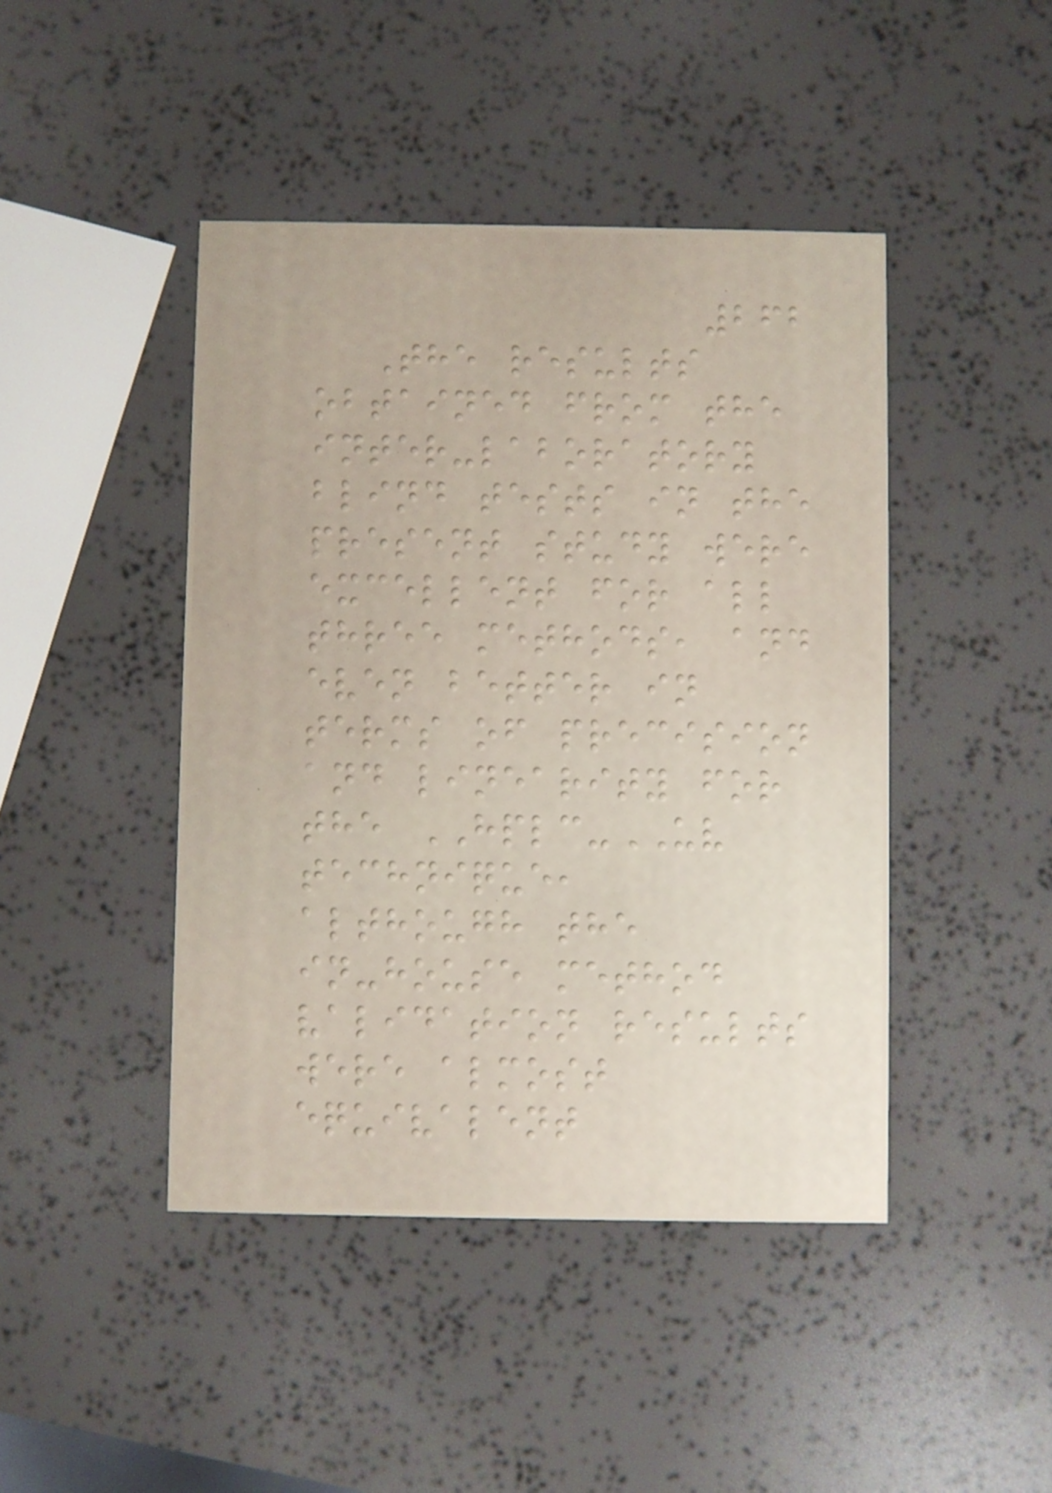262
The results
obtained from the
inter-laboratory
blind tests in the
present study were
excellent for all
three methods, and
even better in
terms of precision
and linearity for
the HPLC-UV
technique,
although the
in-house method
validation results
were almost
equivalent
